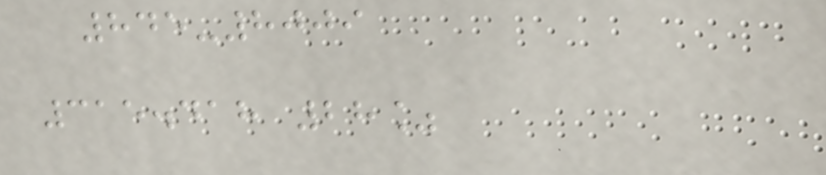845-8009
315.418 28%
